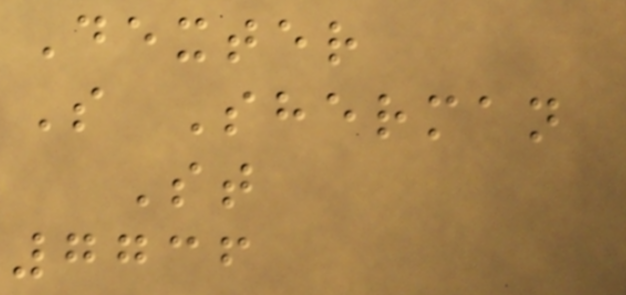Dexter
S Sherman
St
7736
